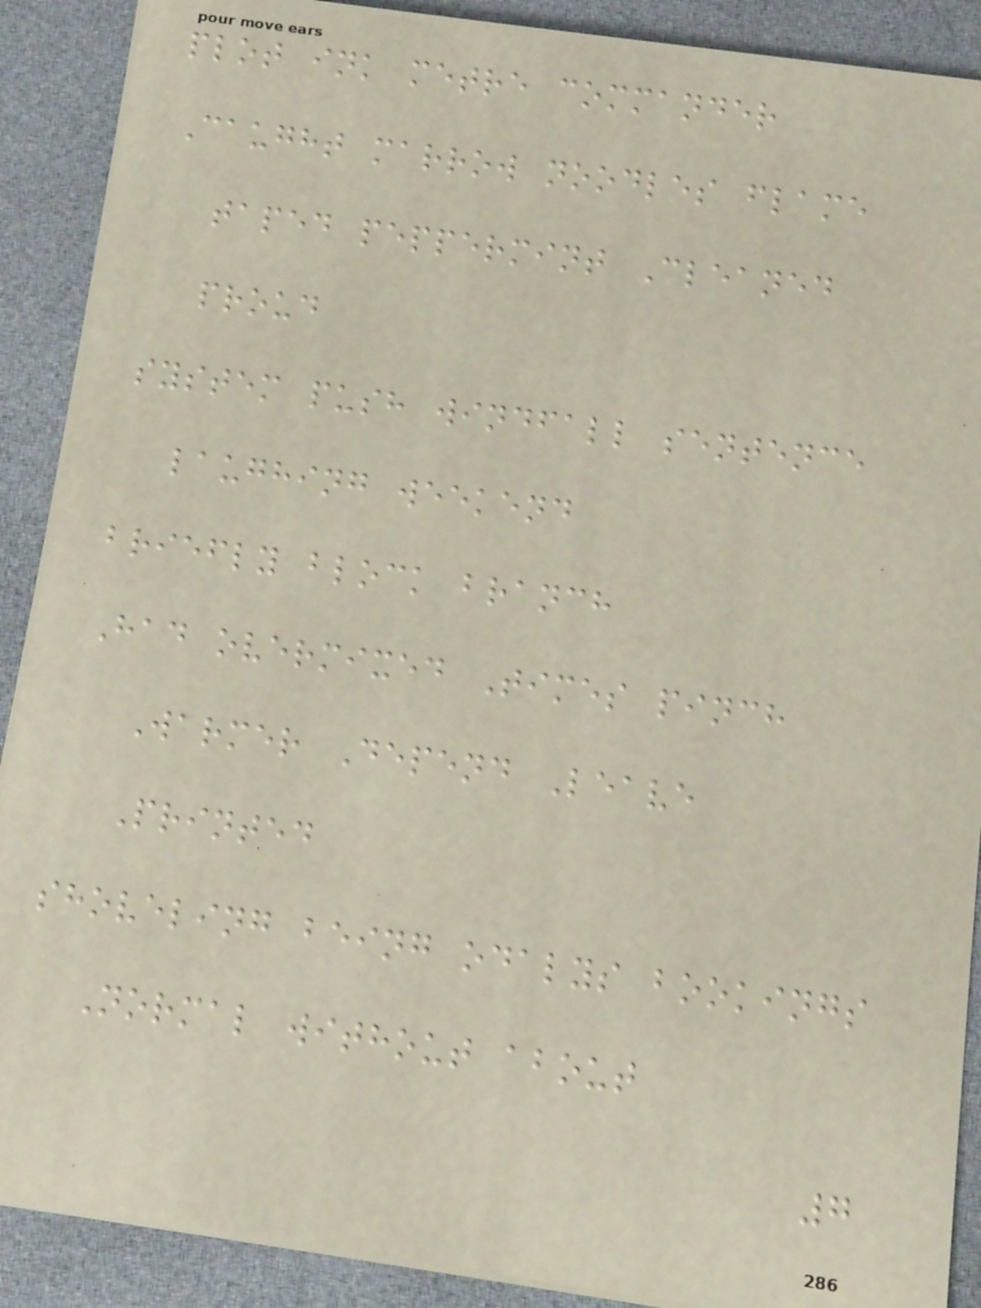plot ink metre commander
Caught marrow noodles flame
taped peppermint Cleaned
proud
system push windfall sentence
laughing weekend
briefly block branch
Had overmixed Times pinch
Warmer Depend Leave
Printed
shoveling being odalys bookings
Normal without about
7
